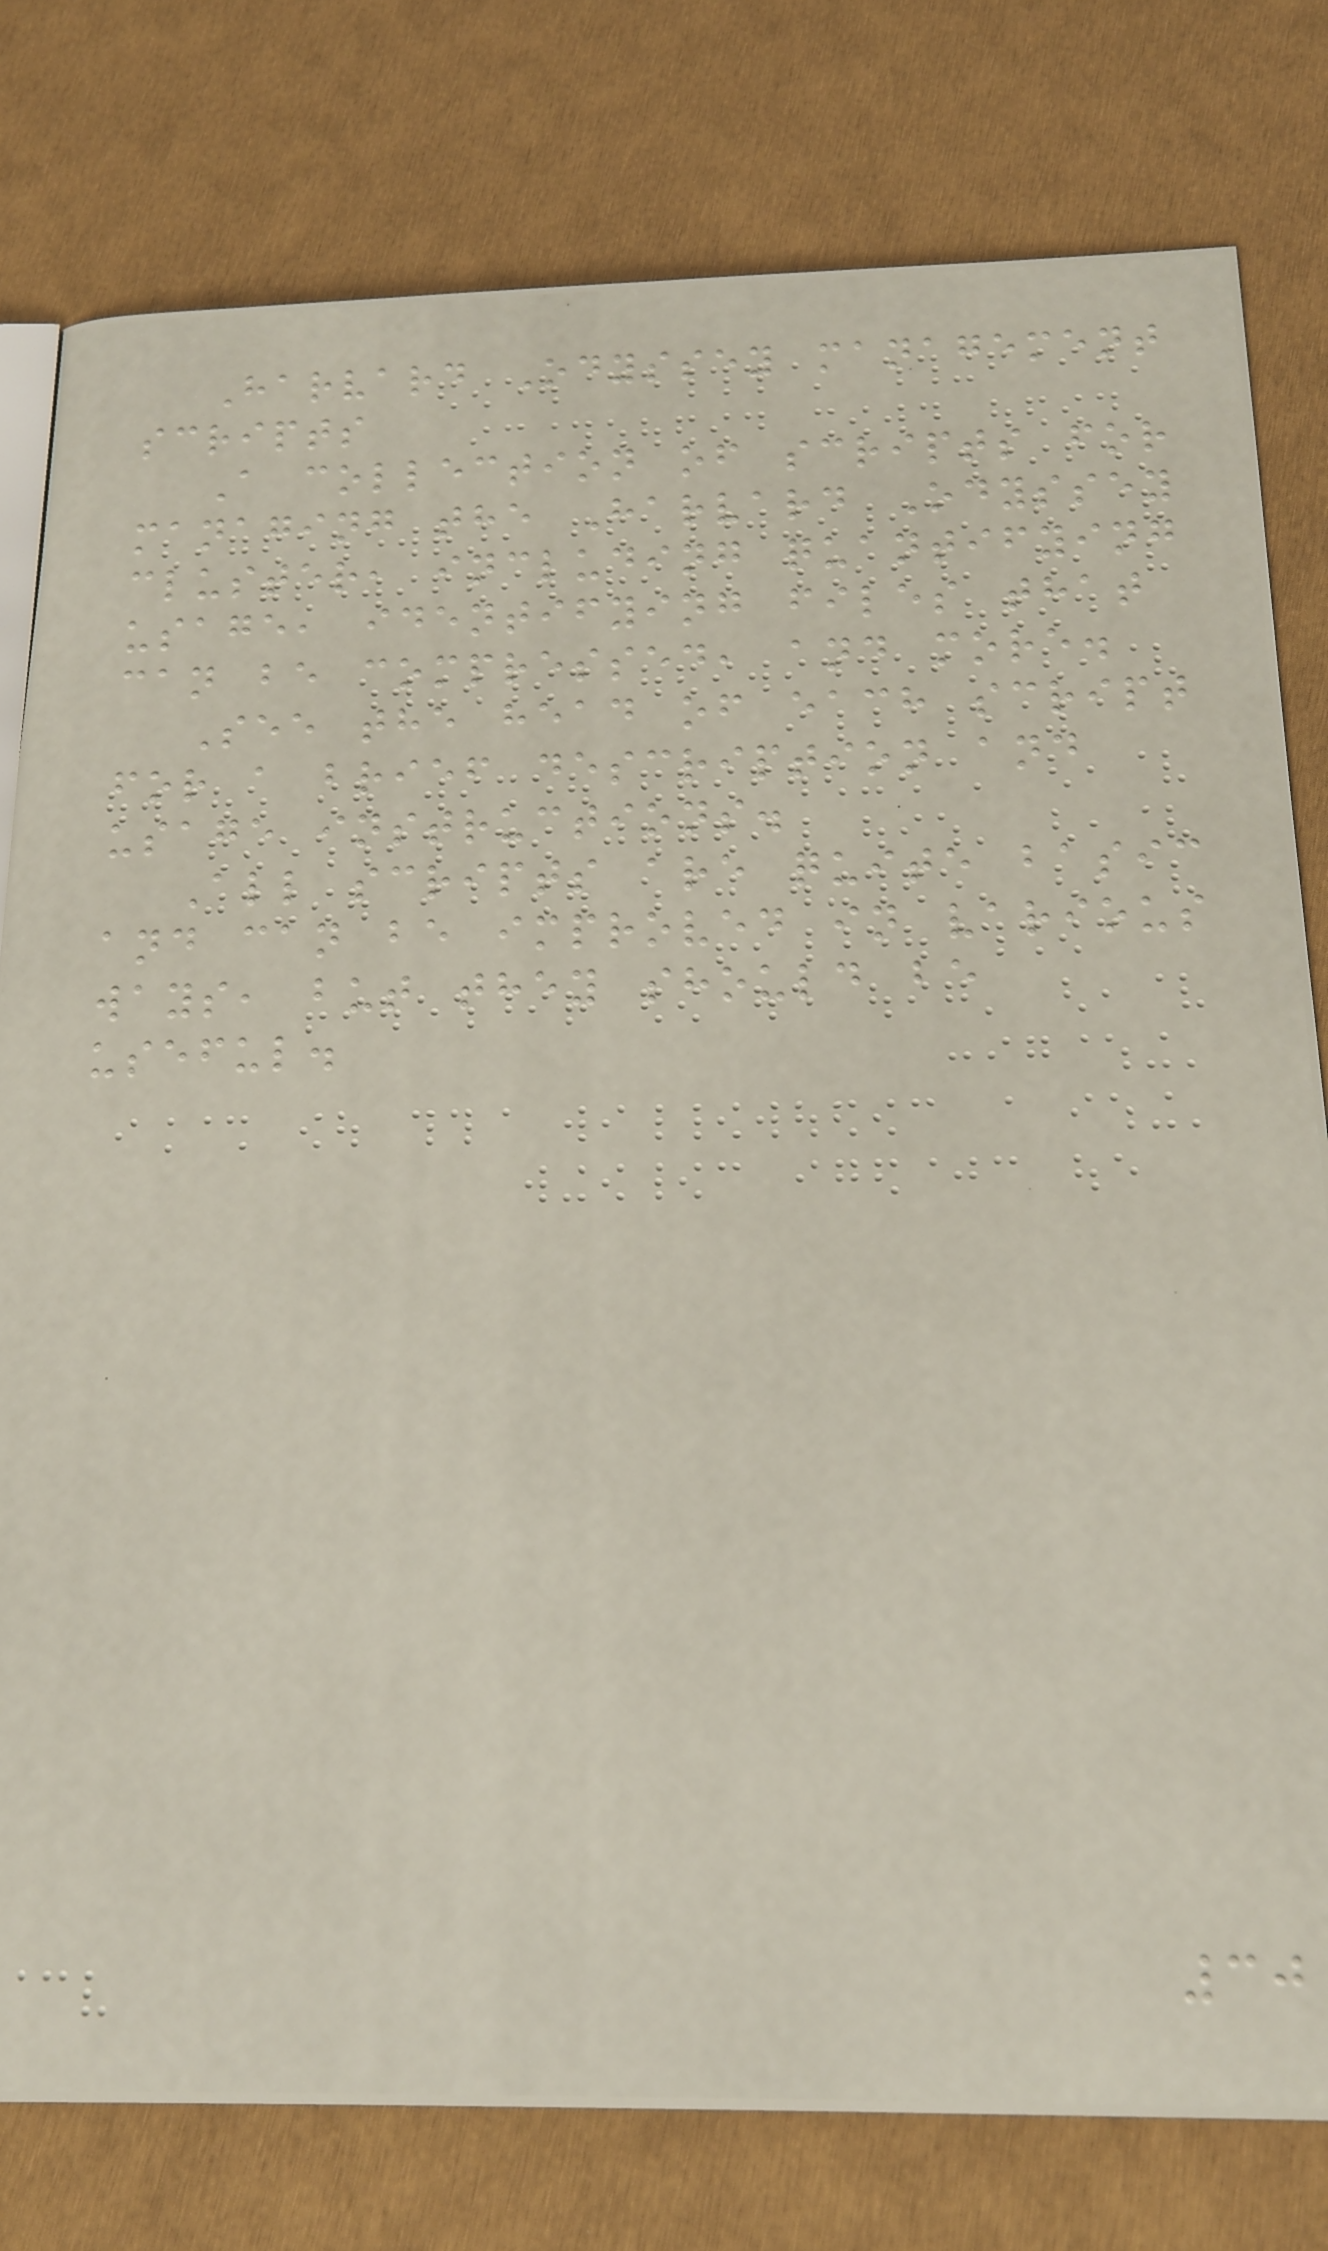Harvard Odyssey management
scripts
A collection of scripts for
managing the Harvard Odyssey
cluster, including quantifying
usage, identifying files that
can be compressed, and more.
See the head of each script
for a brief description and
usage instructions.
All scripts are quite basic
and can be improved in various
ways, but they should be
useful.
30
